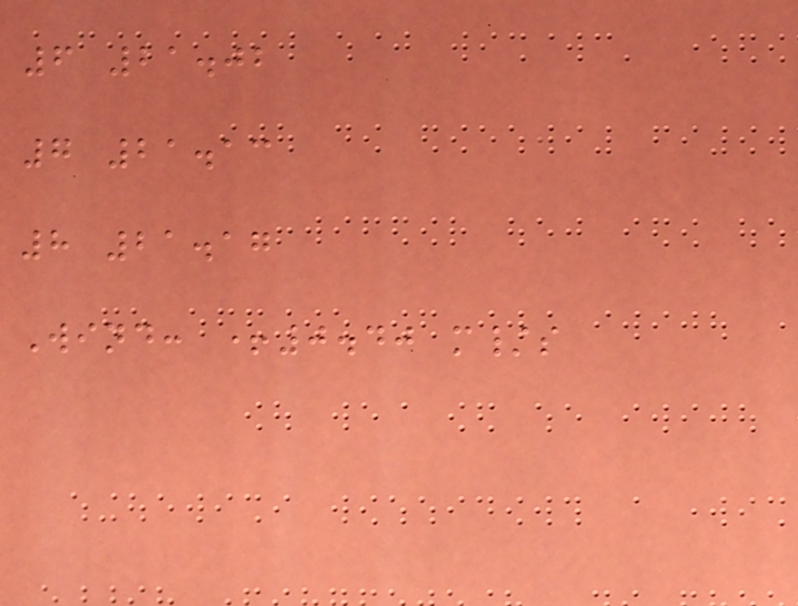6 21.02
7 21.13
8 21.17
Wind: +0.40 m/s
